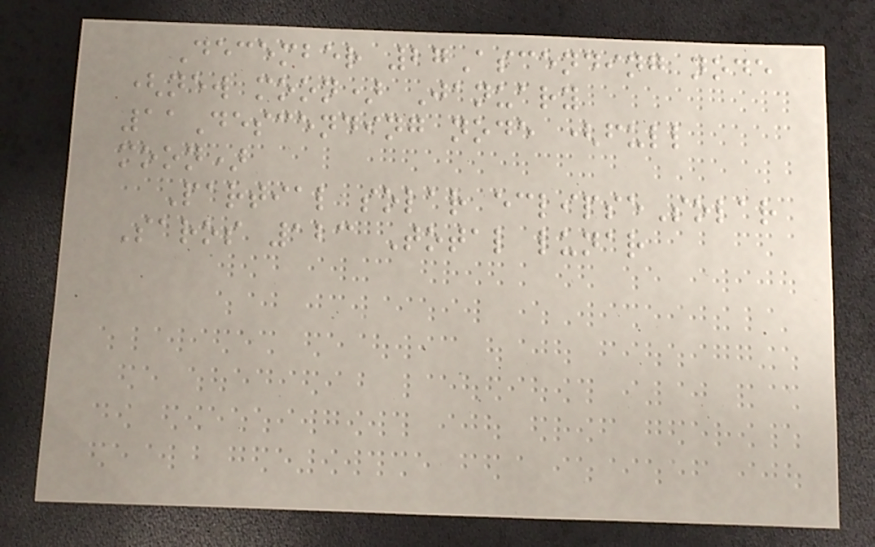December 27Ascending node
(new moon) January
11Descending node (full
moon)
Partial solar eclipseSolar
Saros 123 Total lunar
